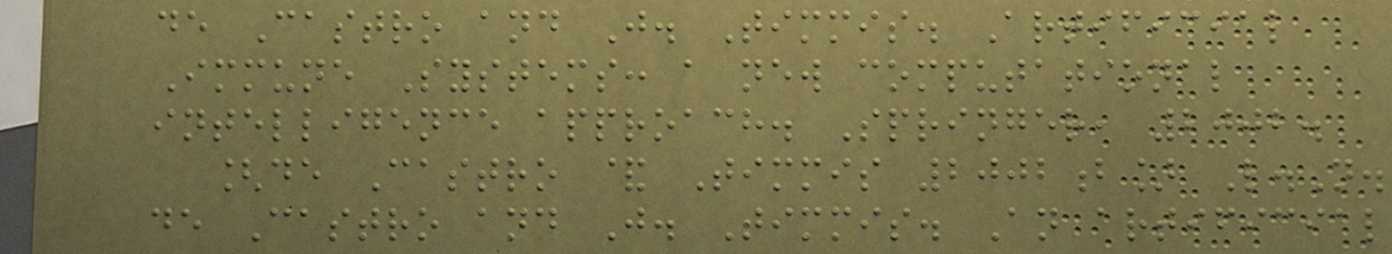de Castro and J. Timmis. Artificial
Immune Systems: a new computational
intelligence approach. Springer, 2002.
[de Castro & Timmis 2002b] L.N.
de Castro and J. Timmis. An artificial
